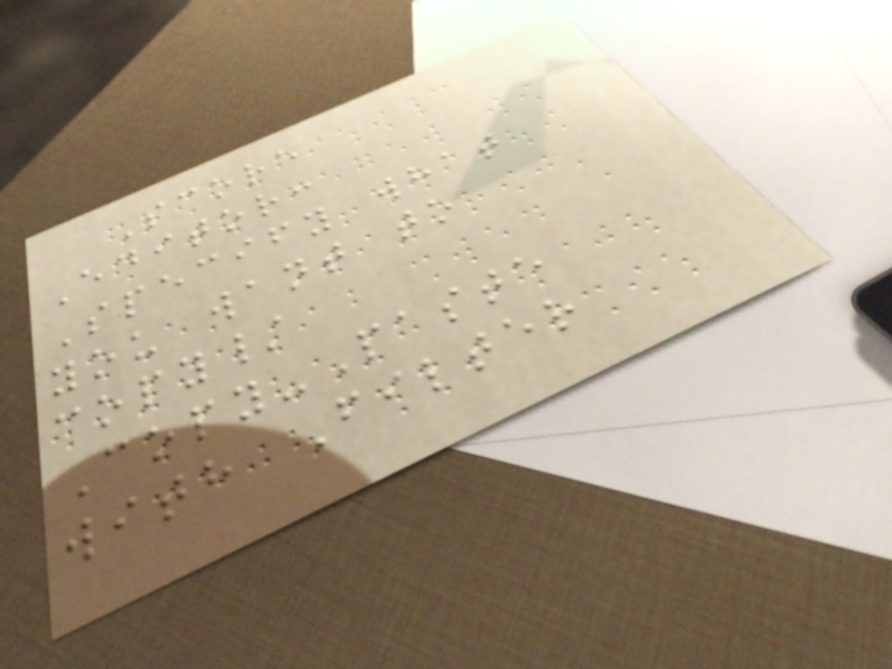Score
Editor:
Specify what
you want to
copy/
Copy-Paste
with Filter
